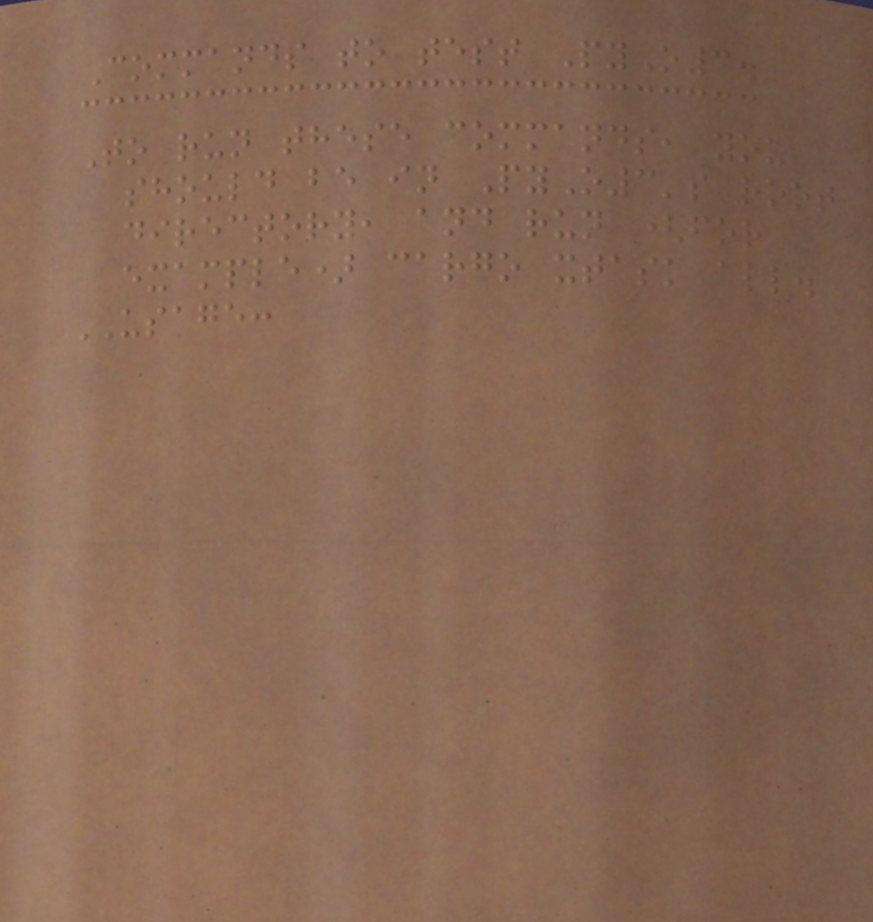Commands to test PyO3.
To run these commands, you
should be in PyO3's root
directory, and run (for
example) cargo xtask all.
USAGE:
